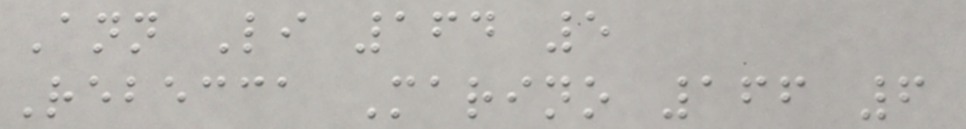Ann Li 164 5
Rebecca Marino 166 6
